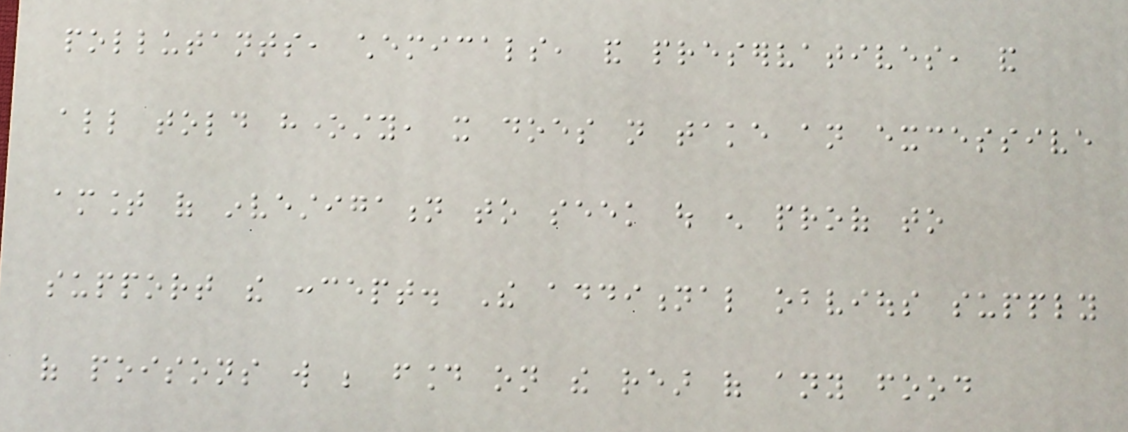pollutants, chemicals, and preservatives, and
all told honesty, it does not take an excessive
amount of investigation to seek out enough proof to
support the concept. The additional obvious supply
of poisons will be found on the rear of any food
